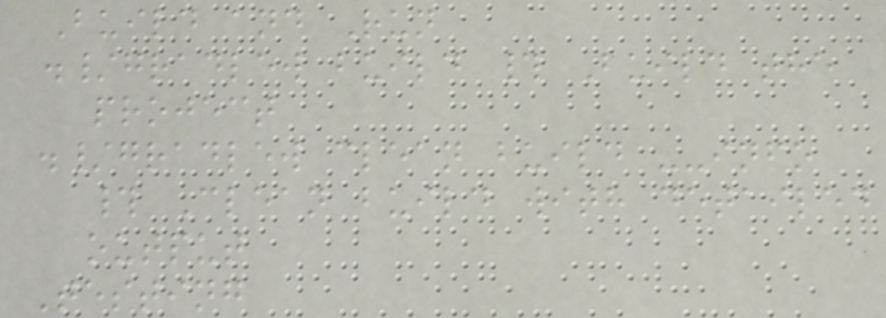Build and Run
./gradlew build # Build the
project
./gradlew clean build --info
# Clean build with detailed
output
Testing
